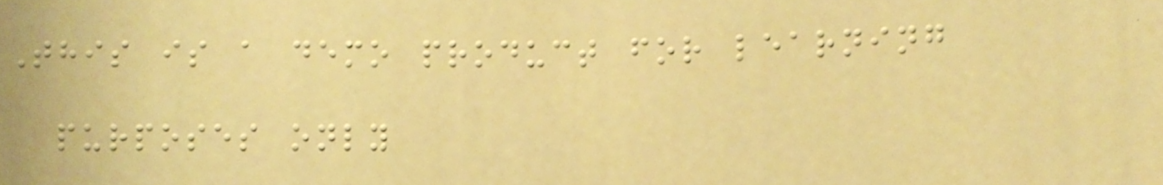This is a demo product for learning
purposes only
